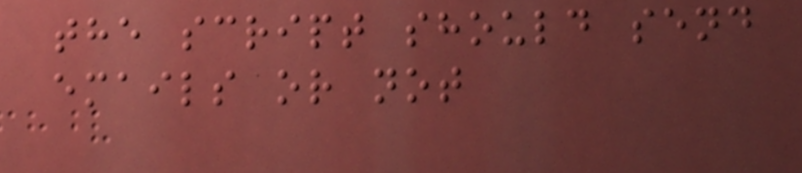the script should send
emails or not
